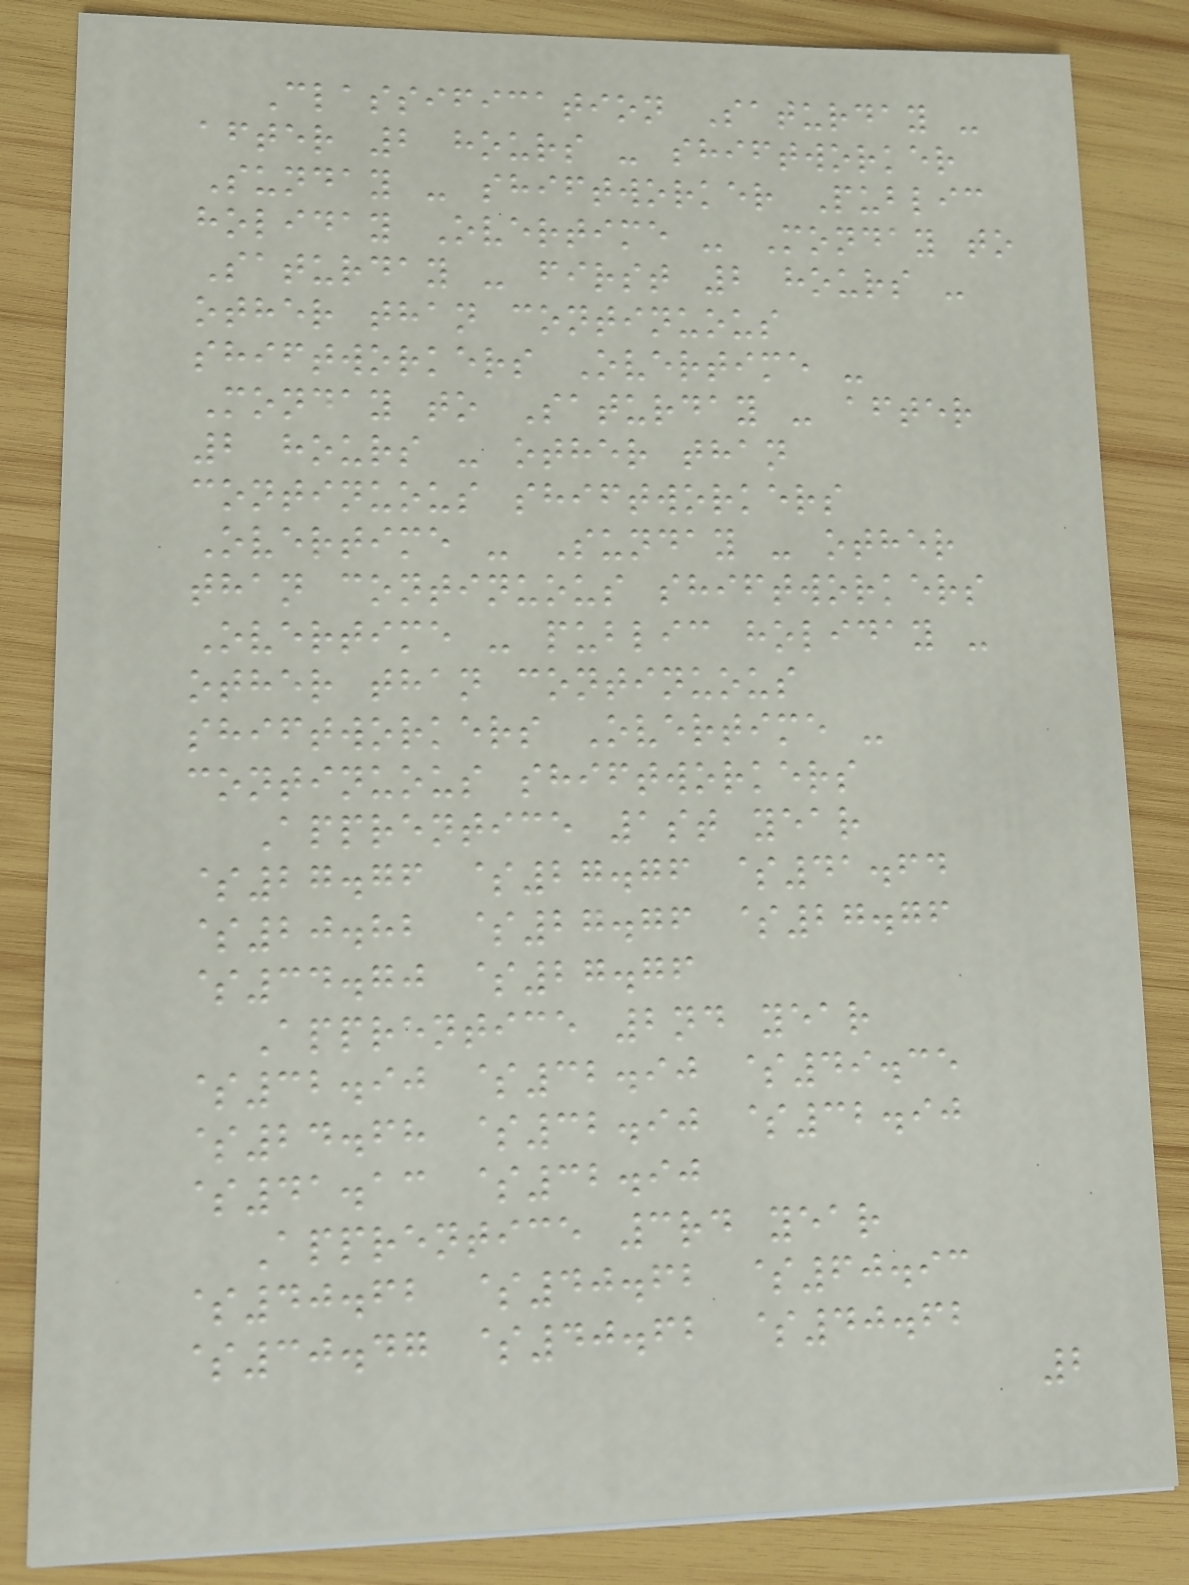Classification Saturday -
after 2 hours - shiftworker
Sunday - shiftworker Public
holiday Overtime - Monday to
Saturday - first 2 hours -
other than continuous
shiftworkers Overtime -
Monday to Saturday - after
2 hours - other than
continuous shiftworkers
Overtime - Sunday - other
than continuous shiftworkers
Overtime - public holiday -
other than continuous
shiftworkers Overtime -
continuous shiftworkers
Apprentice 1st year
$27.76 $27.76 $41.64
$20.82 $27.76 $27.76
$34.70 $27.76
Apprentice 2nd year
$32.90 $32.90 $49.35
$24.68 $32.90 $32.90
$41.13 $32.90
Apprentice 3rd year
$40.62 $40.62 $60.93
$30.47 $40.62 $40.62
2
